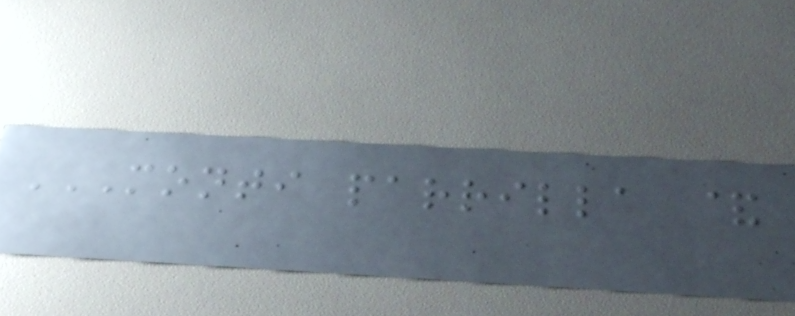MONTI PARRILLA &
